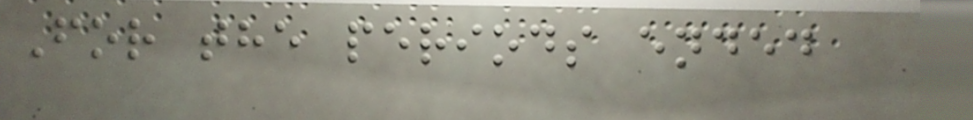For the periods ended
